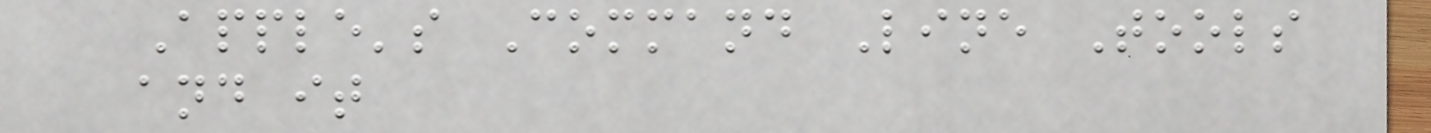Apple's Command Line Tools
and it
